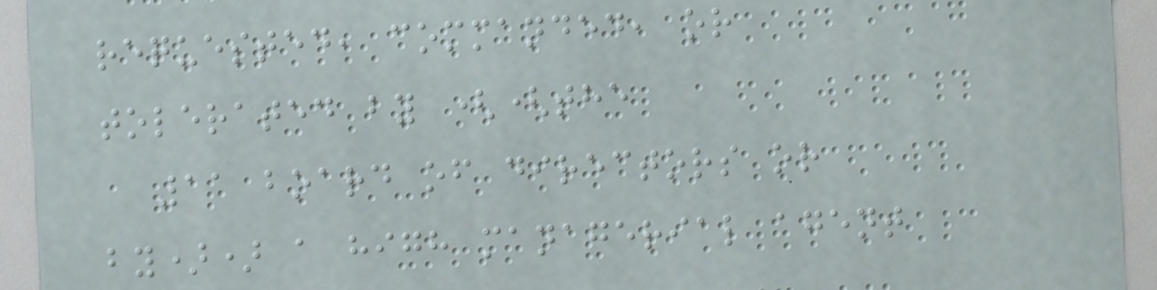requested, commanded, or
tolerated by ((the
11 board of directors or
by)) a high managerial agent
